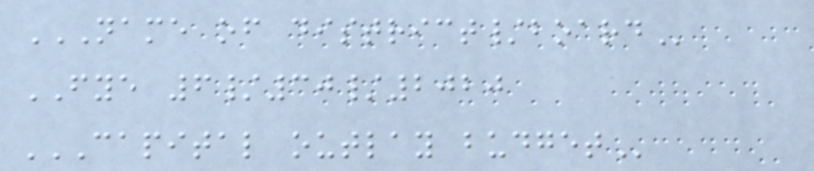NAME OF DISTRICT/BOARD
FYE 6/30/2020
CAPITAL OUTLAY BUDGET
